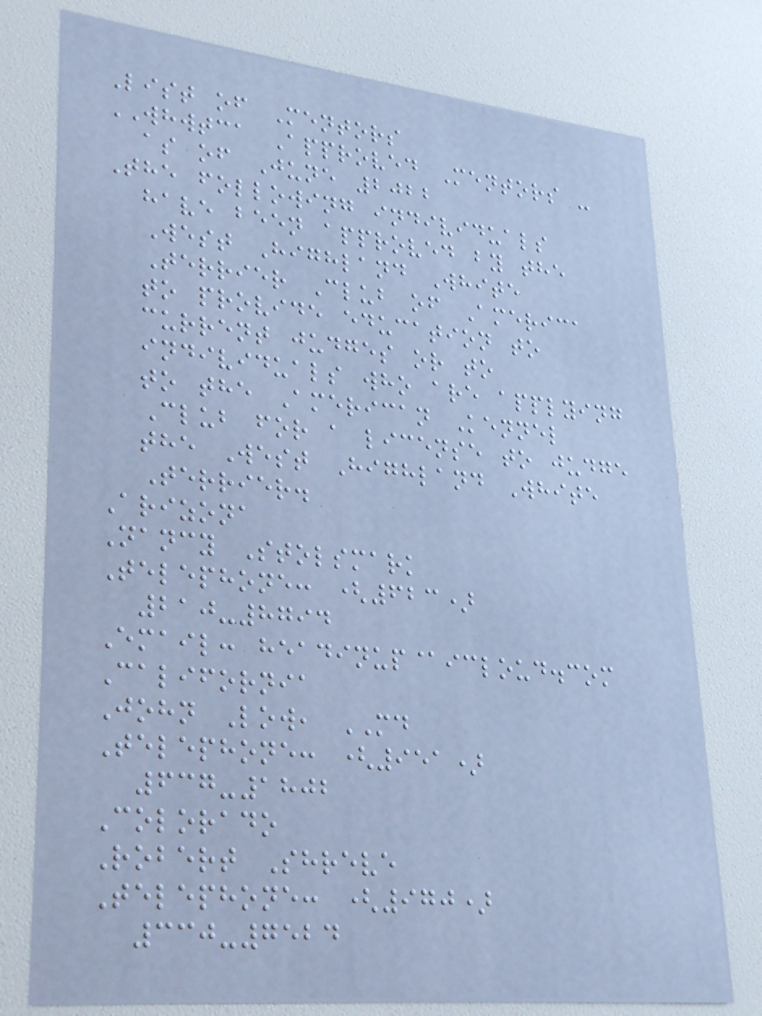List of Mentors
WHWTCA Approved Mentors -
as of June 2022
The following individuals
have been approved by the
West Highland White
Terrier Club of America
to provide education to
current judges or to
individuals who are applying
to the American Kennel
Club for a license to judge
the West Highland White
Terrier.
Arizona
Nancy Stolsmark
Telephone: (623)
210-8794
Email: headinup@icloud.com
California
John Low, MD
Telephone: (951)
637-1802
Colorado
Robert Shreve
Telephone: (970)
330-7524
